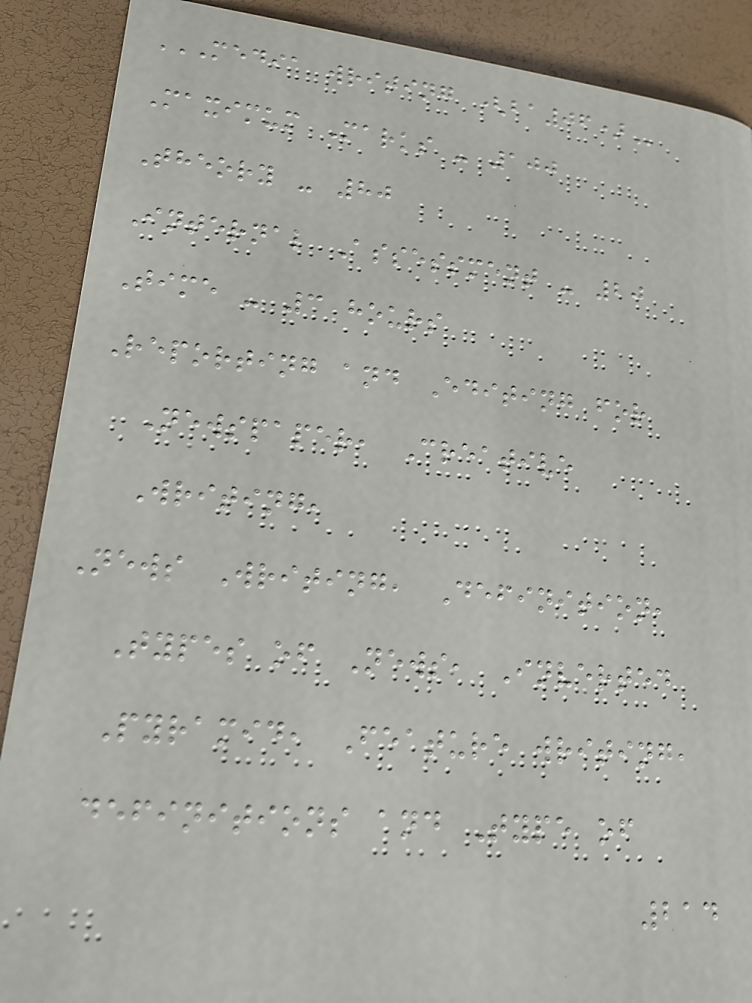MEDIA WRITING (BA06)
Maximum Marks - 100
Theory - 80
Internal Assessment - 20
Time - 3 hours
Reporting and Editing for
Newspaper, Creative
Writing,
News Writing, Definition,
Types of News, Inverted
Pyramid, Feature writing,
definitions and Type of
214
